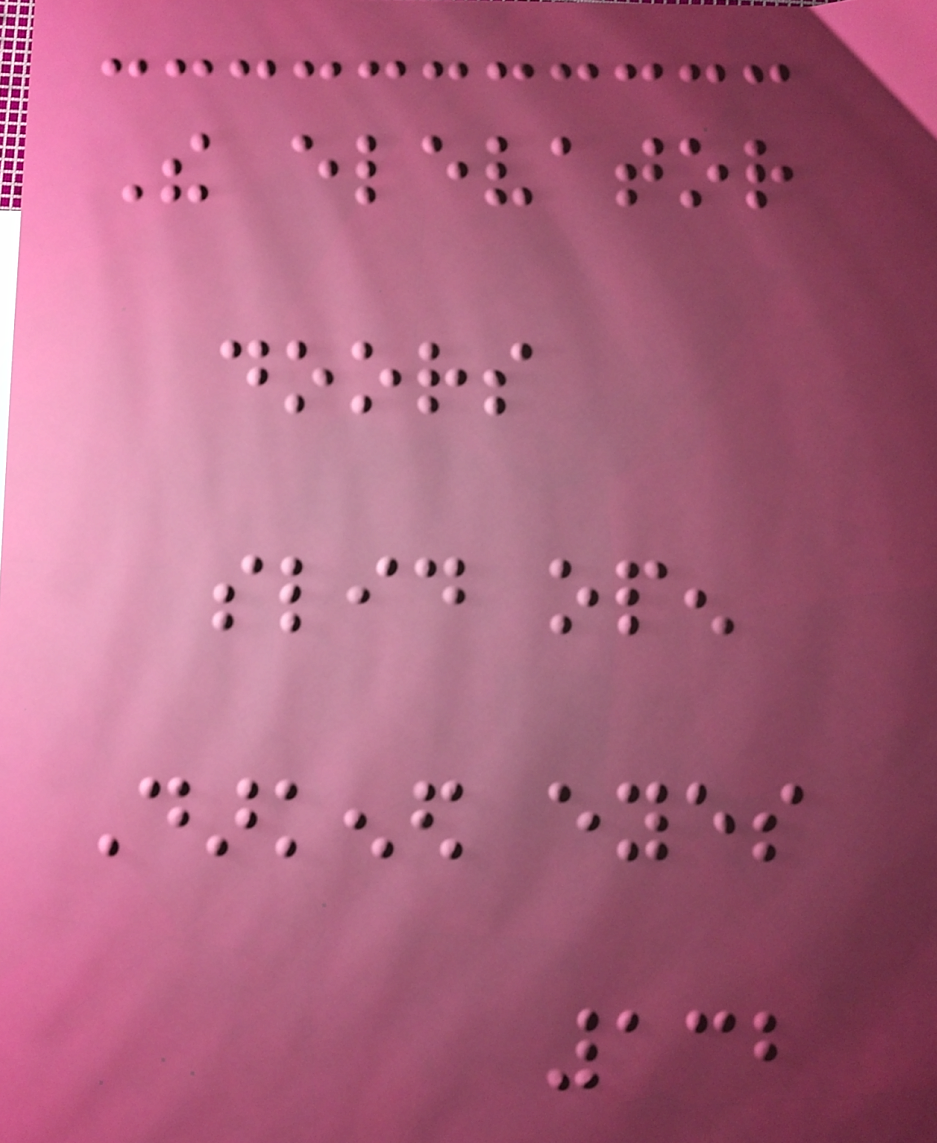The elevator
doors
slid open
Darkened eyes
132
